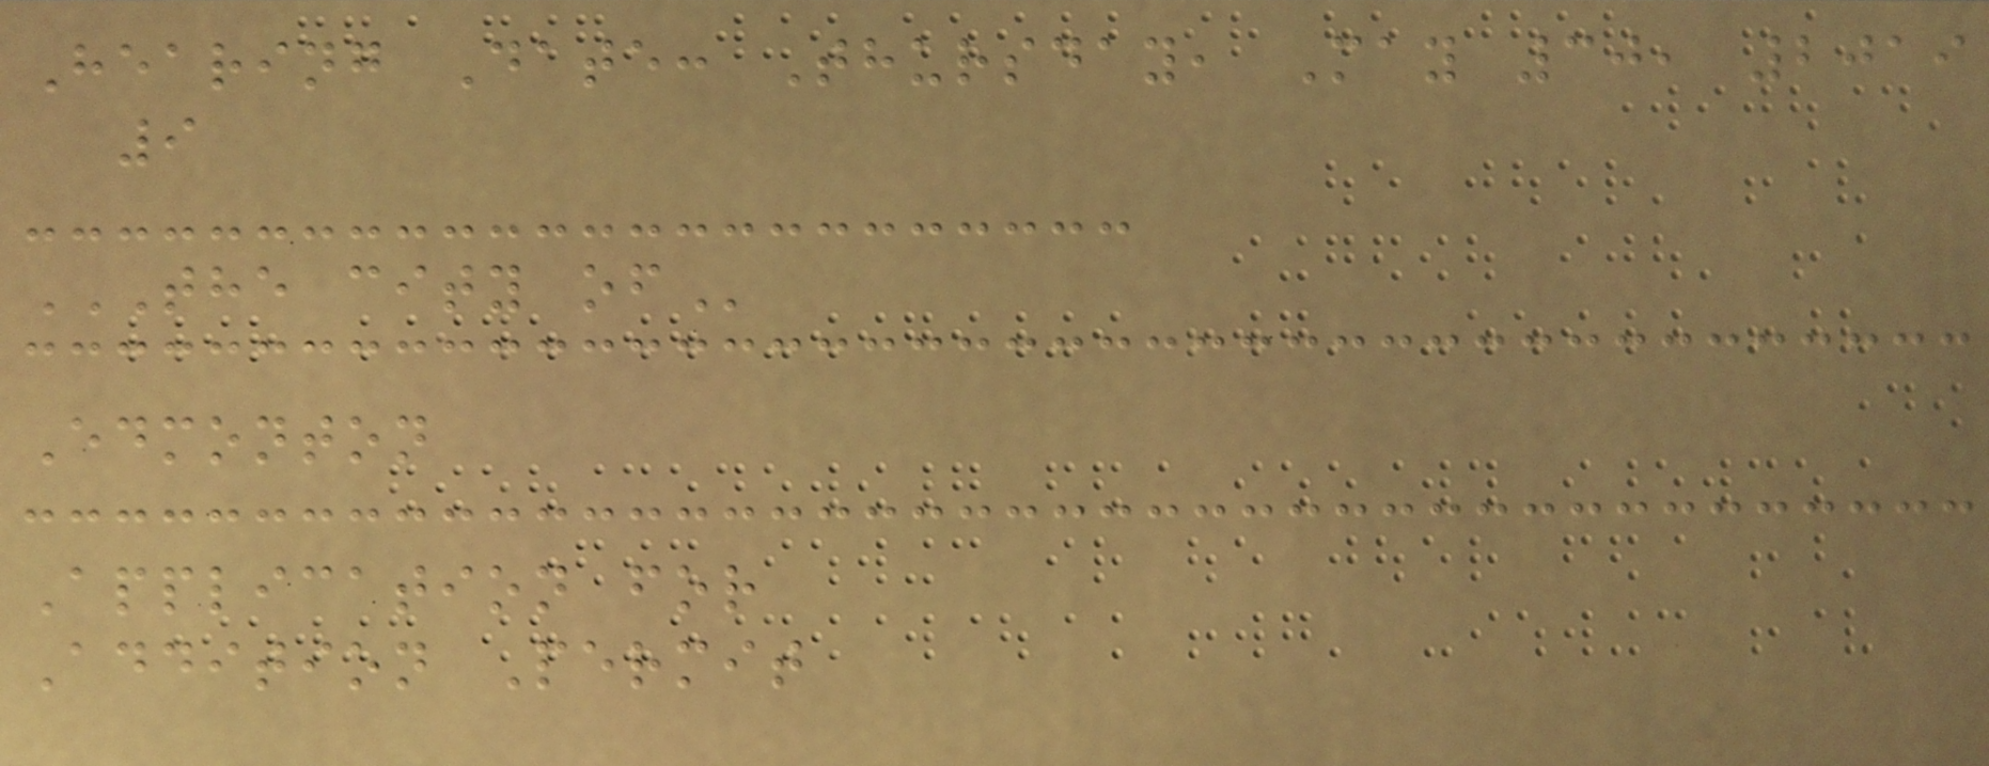Hearing Date: Thursday, May 30, 2019
9
THE CITY OF
Edmonton
Application for
Addition Permit
